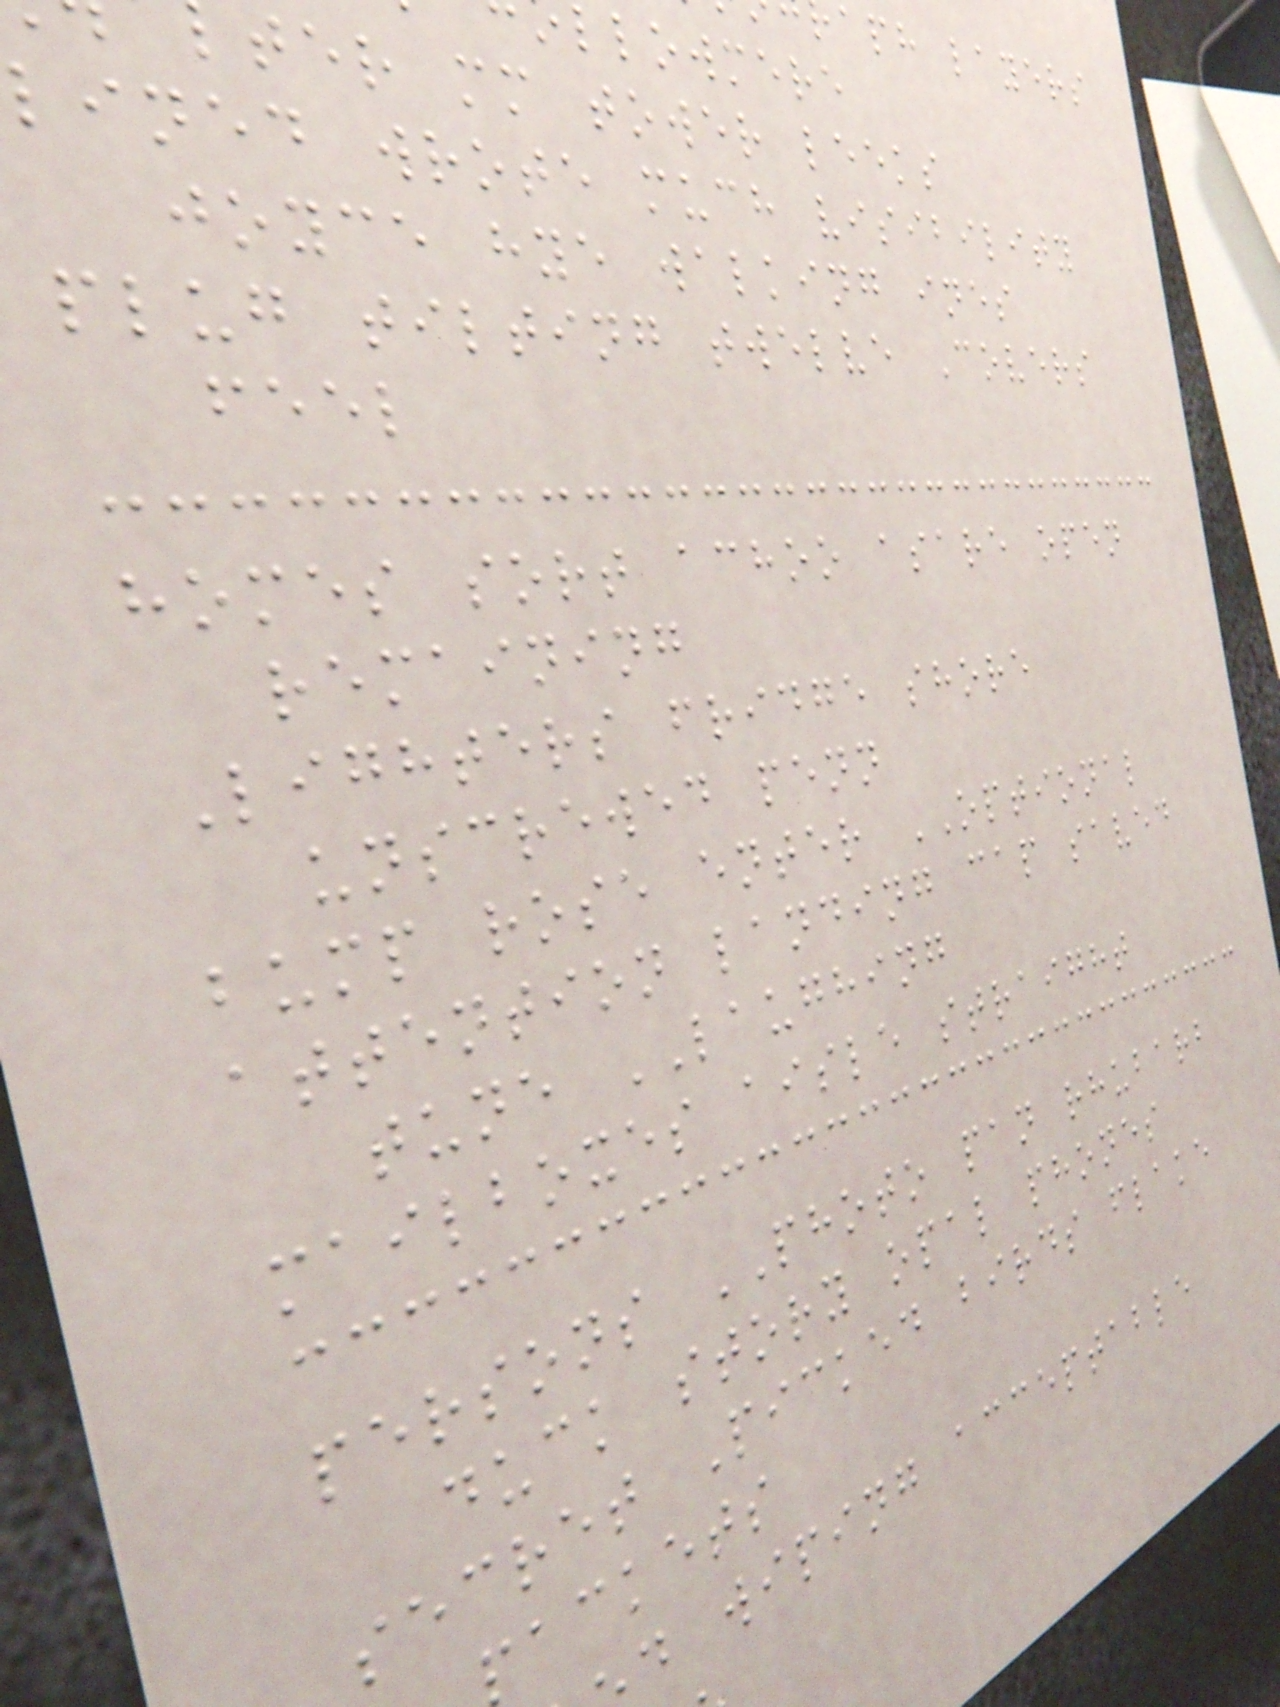aph layers
llowmere
ter mm tower leeks
lined wrote much visibility
joyce hye walking ines
plug tilting twelve Covers
feel
homes sort achoo asare open
remaining
Lighters fridge shore
unscrewed penn
bump rose enter OPTIONAL
attention landing cap saved
tune LAUGHING
mailboxes aisle straight
persons PHOTO pan rhubarb
duck story opal phones
secret Picked birds flake
ackets
d wiping acceptable
